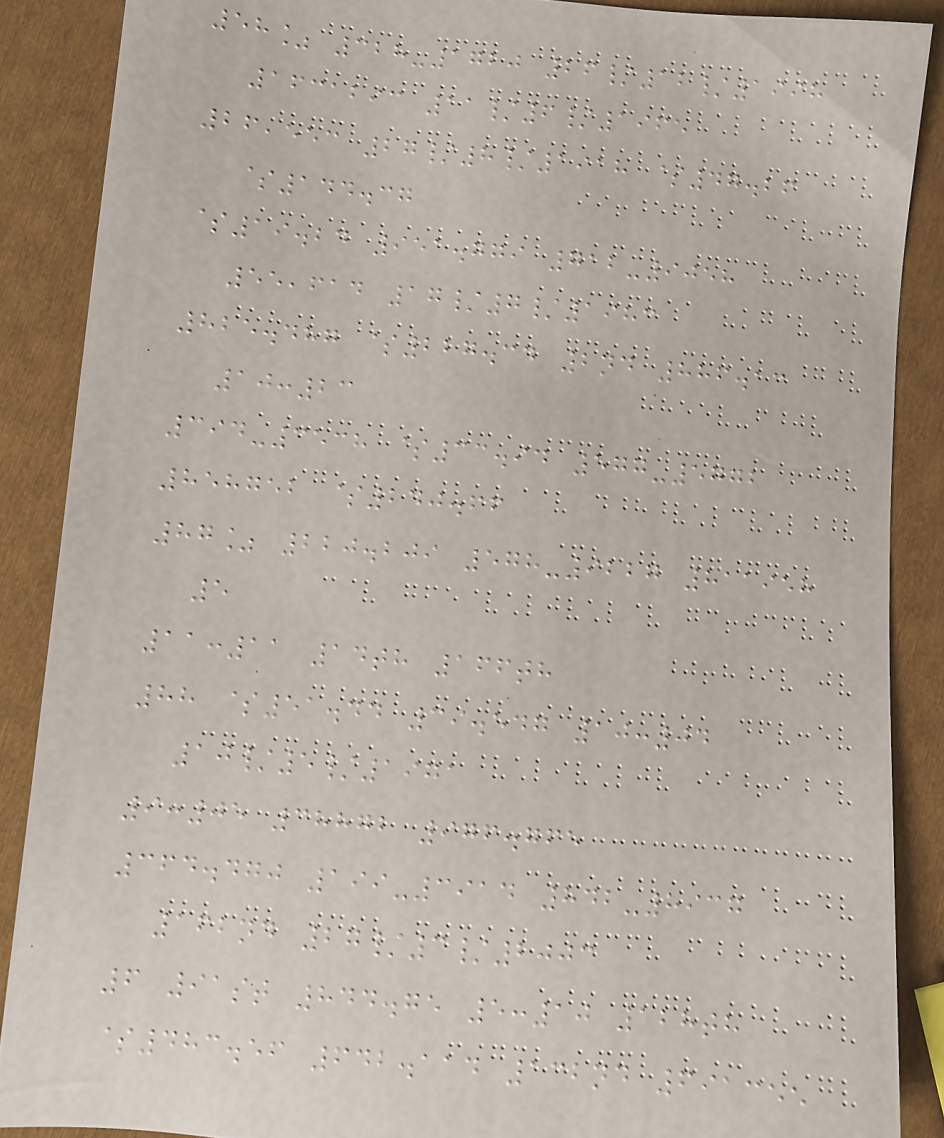58% 328-1720 26/12/1998
1631293 11/6/1965
26,553 27/8/1918 $47.26
$144.37
$19.24 951.779 712-9058
55,614 17/7/1983
825.487 $227.34 2nd 886.13
10:23
394-3538 $33.94 577-5772
858752 $240.66
87% 220.209 578-9227 811958
5
11:11 14th 166th
88 $51.44 39.547 10:04
10/5/1971
9:05 38872 976.765
364.470 199-3914 842-8937
162nd 27/3/2003
6 91st 844.75 5:10 128th
$483.56 642.114 132nd 691355
